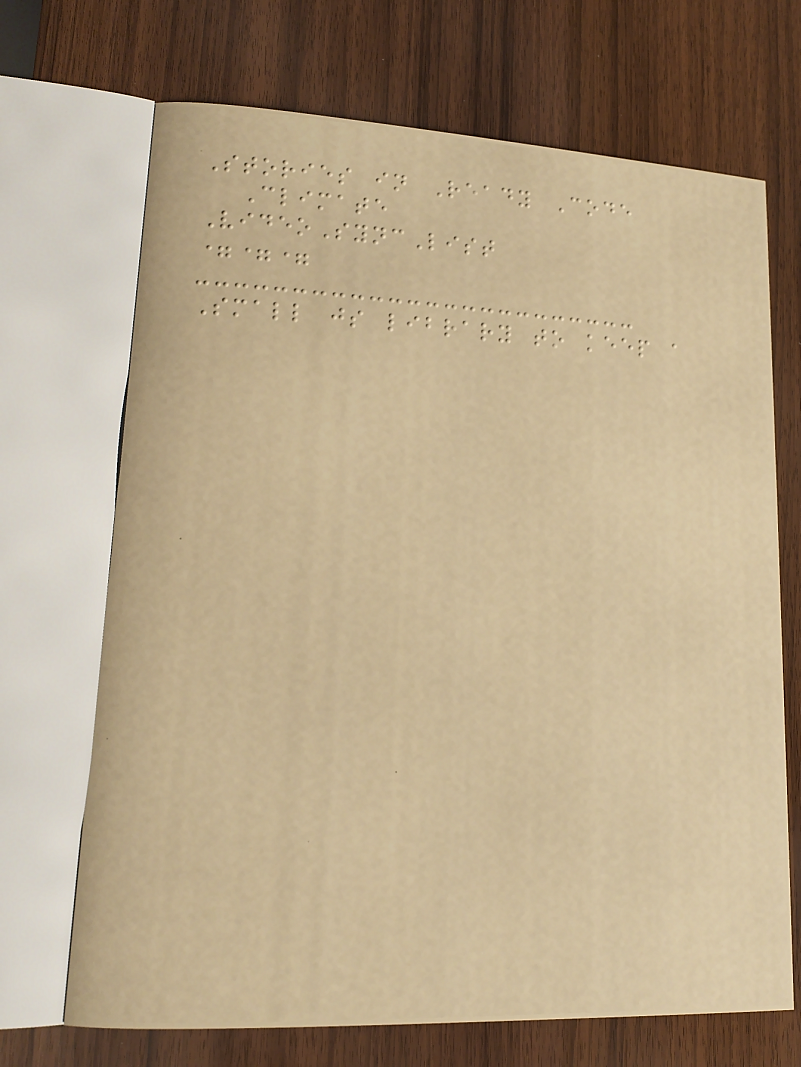Stories in Ready Code
Climate
VideoSyncList
===
Small js library to keep a
